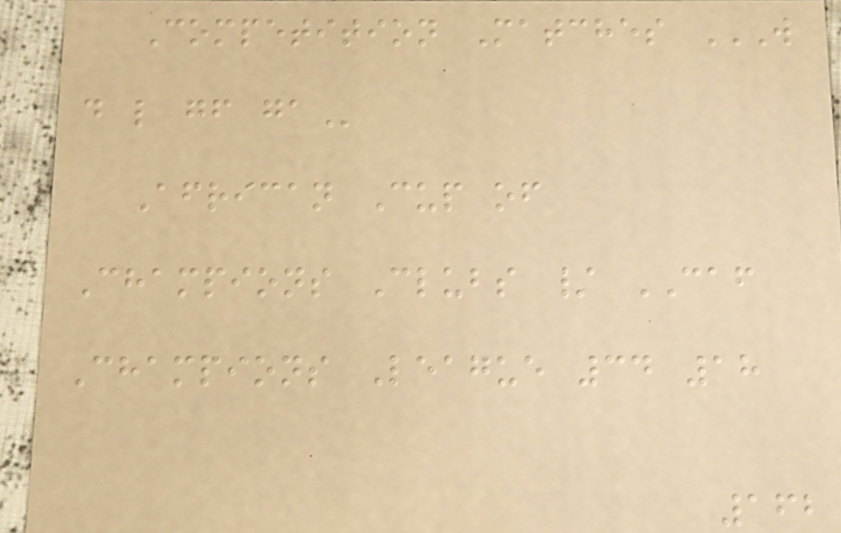Competition Matches W
D L GF GA
African Cup of
Champions Clubs / CAF
Champions League 34 18
162
